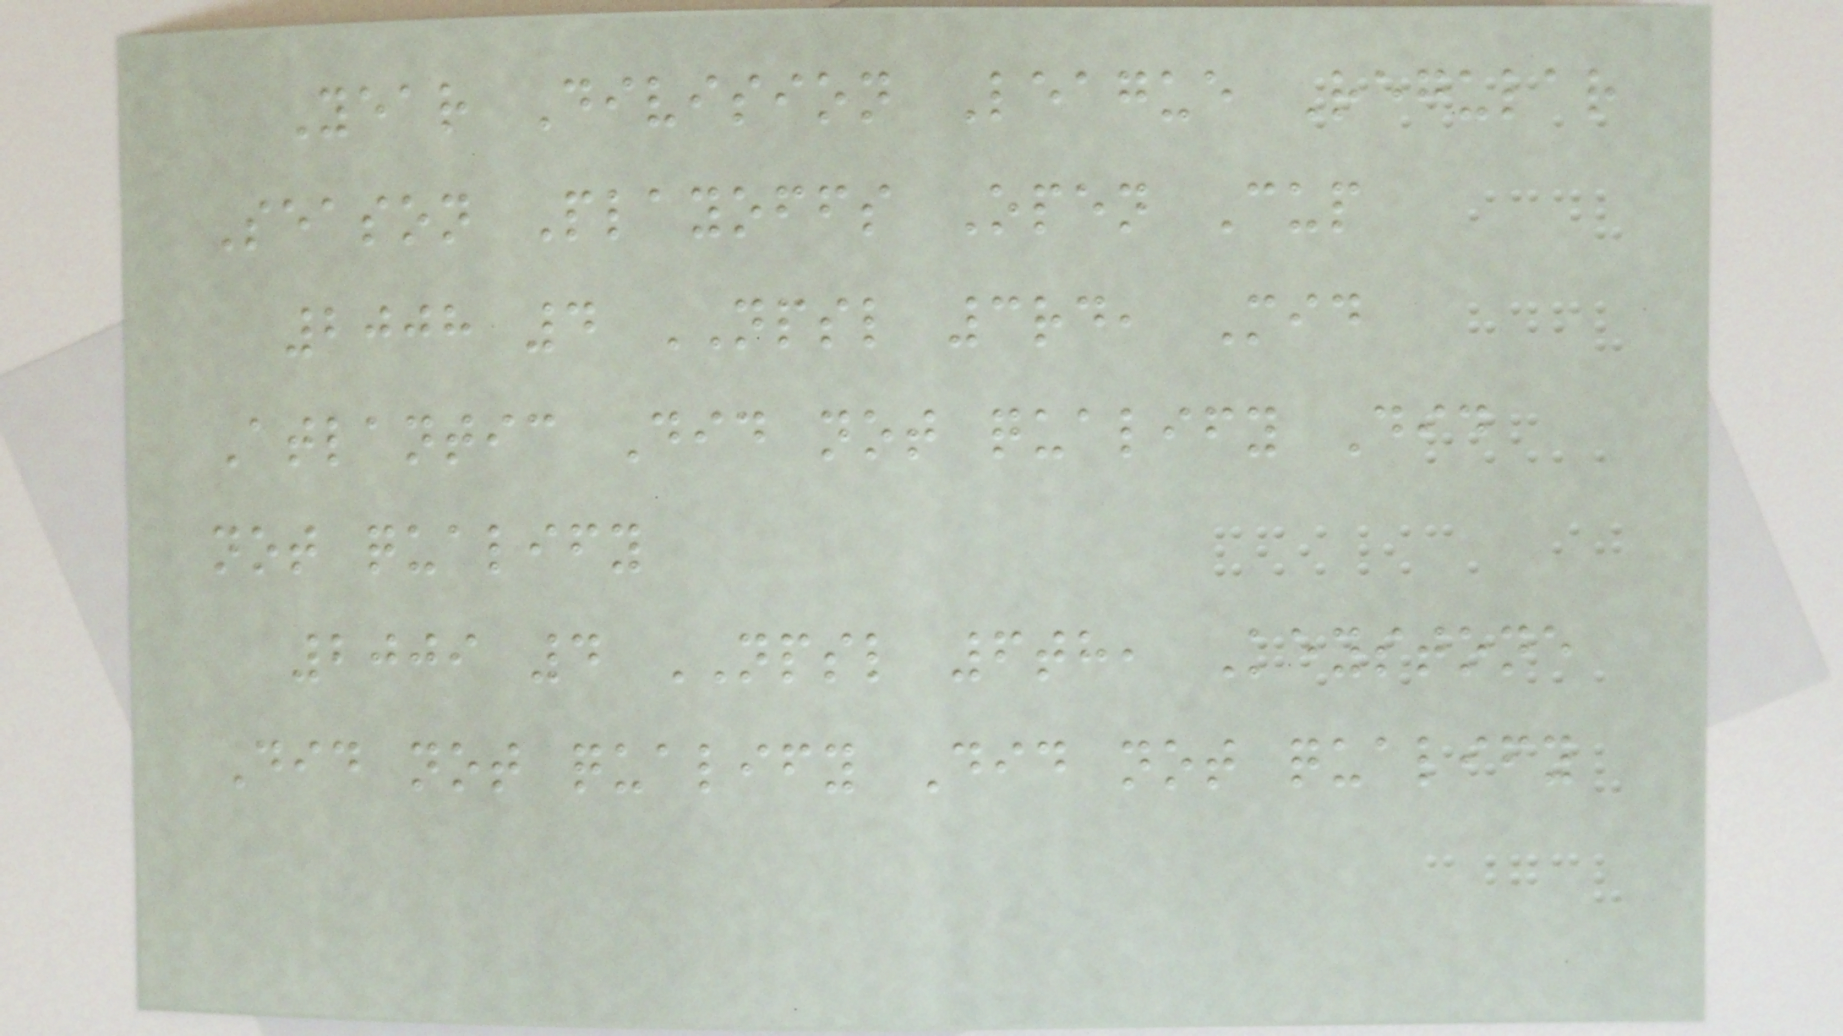Year Division League Regular
Season Playoffs Open Cup
2008 4 NPSL 3rd, Mid
Atlantic Did not qualify Did
not qualify
2009 4 NPSL 6th, Keystone
Did not qualify Did not qualify
